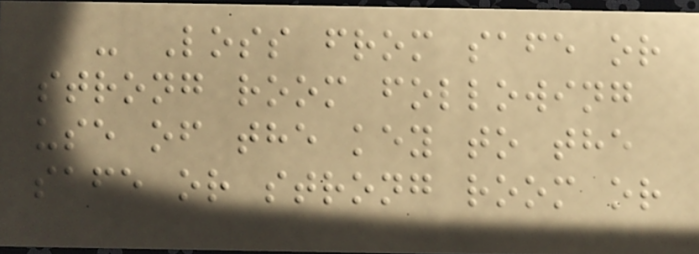- Loss from safe or
strong room following
use of the key to the
safe or strong room or
